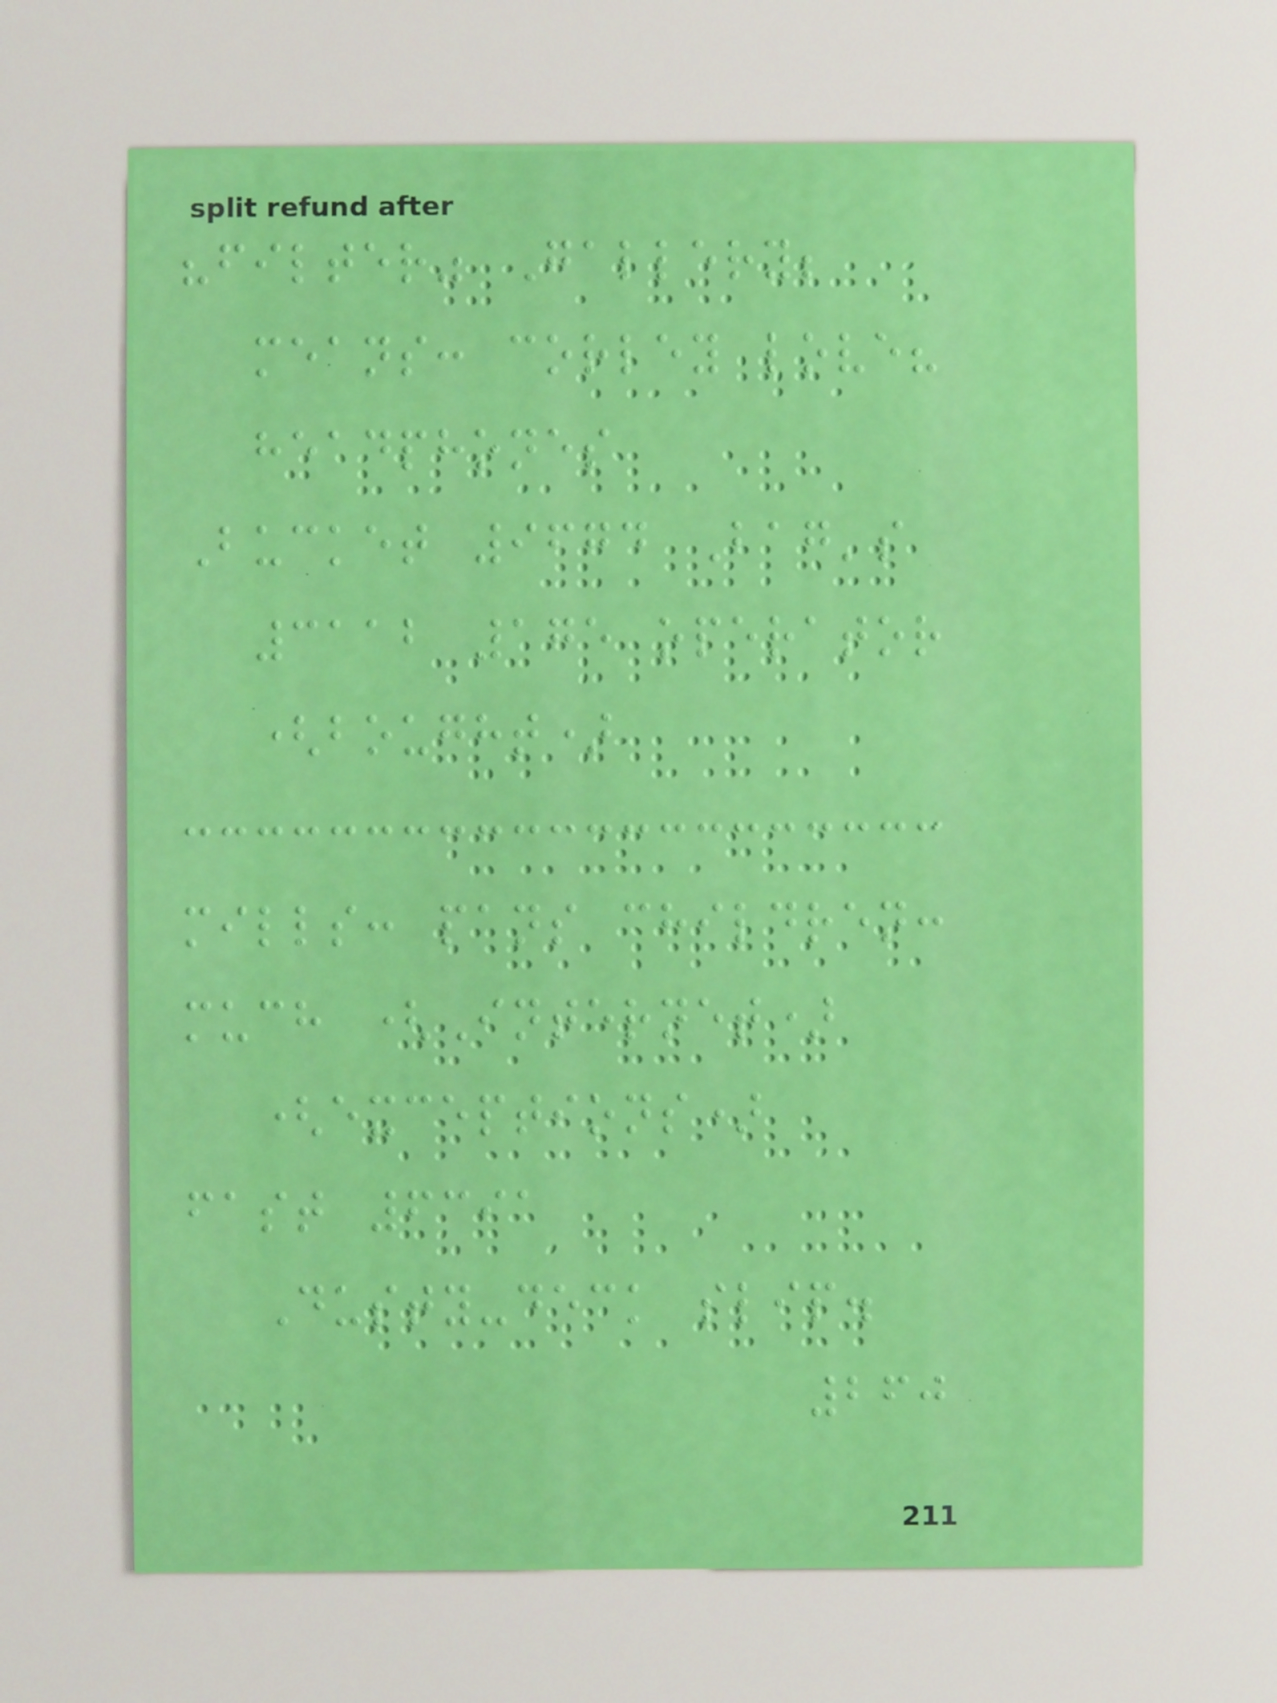"filter" Gallery;
means: corley love?
headphones
Bucket 9674 Bag's
3112 175 operator
(bought)
mills: pans children:
much (Internet)
(exceptions)
fast 6391
Dusty-deck slip.
260
